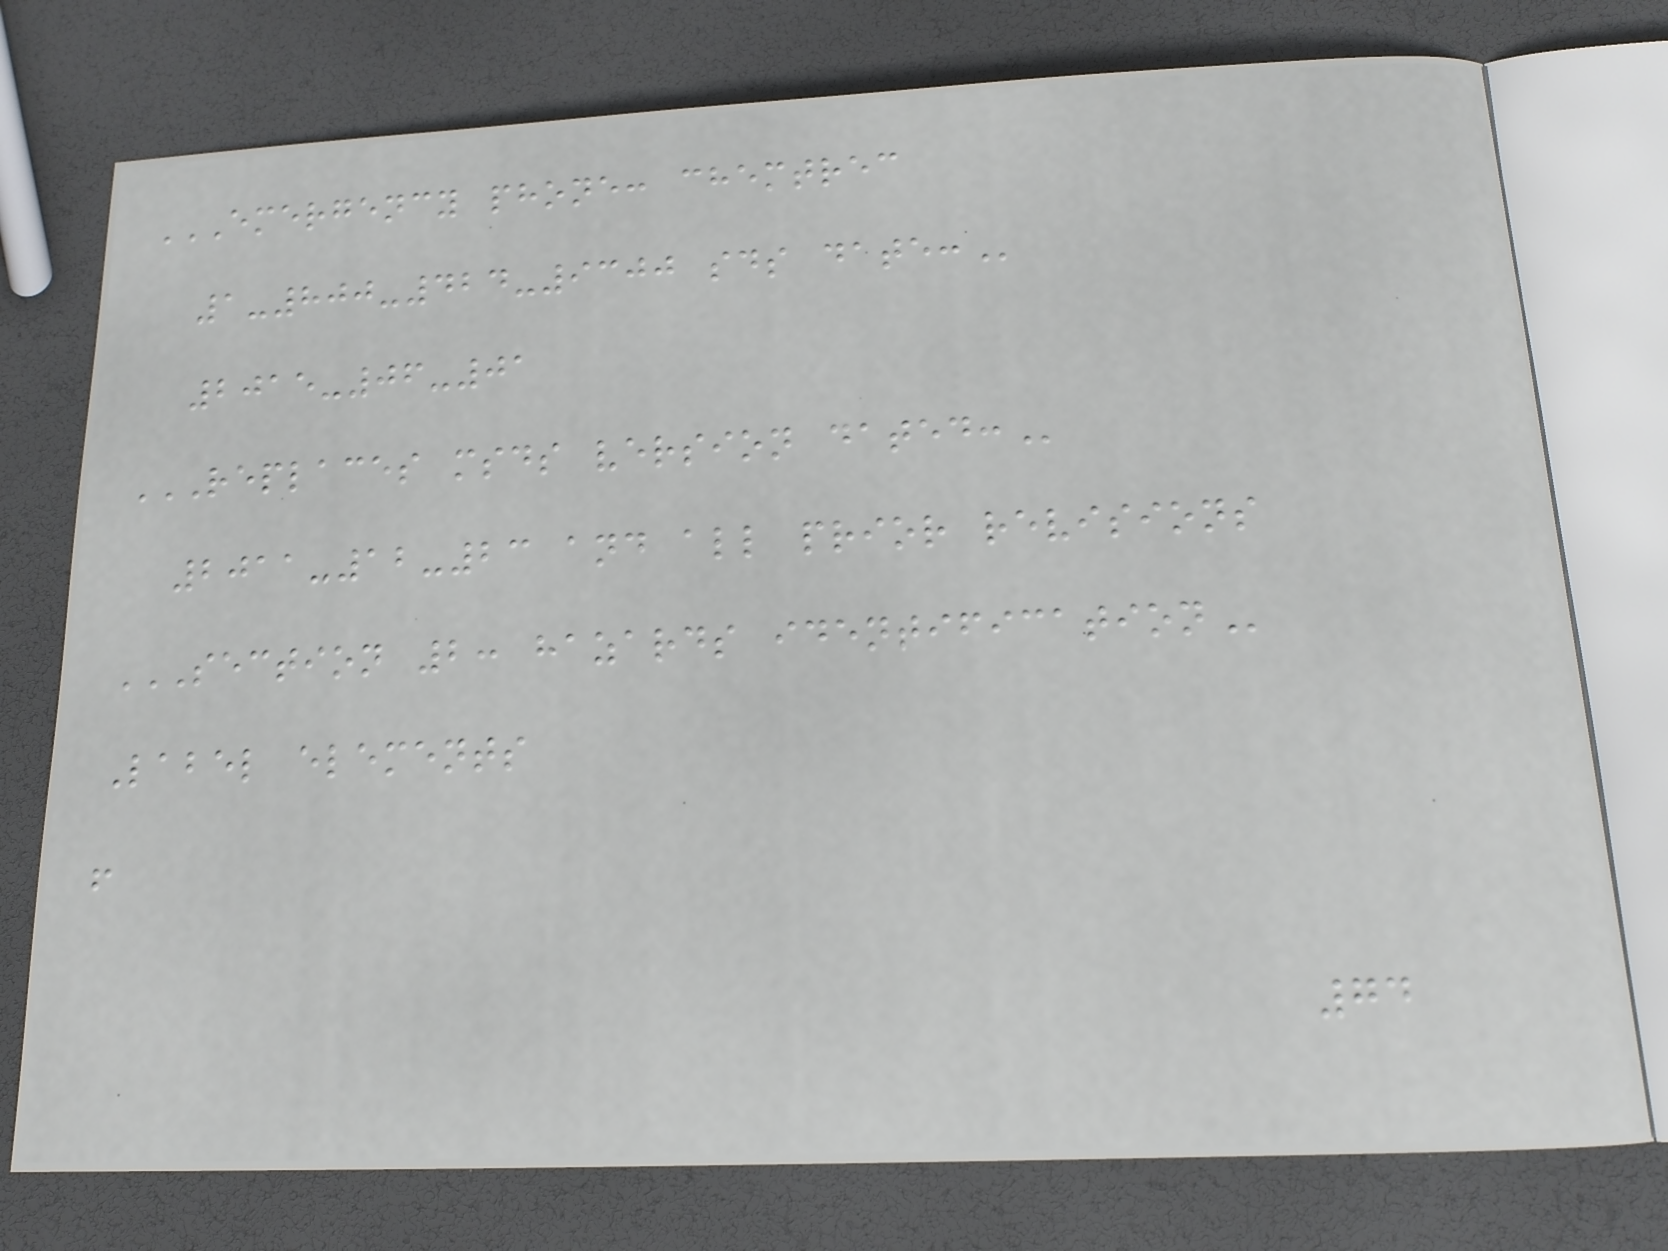EMERGENCY PHONE: CHEMTREC
1-800-424-9300 SDS DATE:
2015-06-01
REPLACES MSDS VERSION DATED:
2011-12-23 and all prior revisions
SECTION 2: HAZARDS IDENTIFICATION
Label elements
!
74
